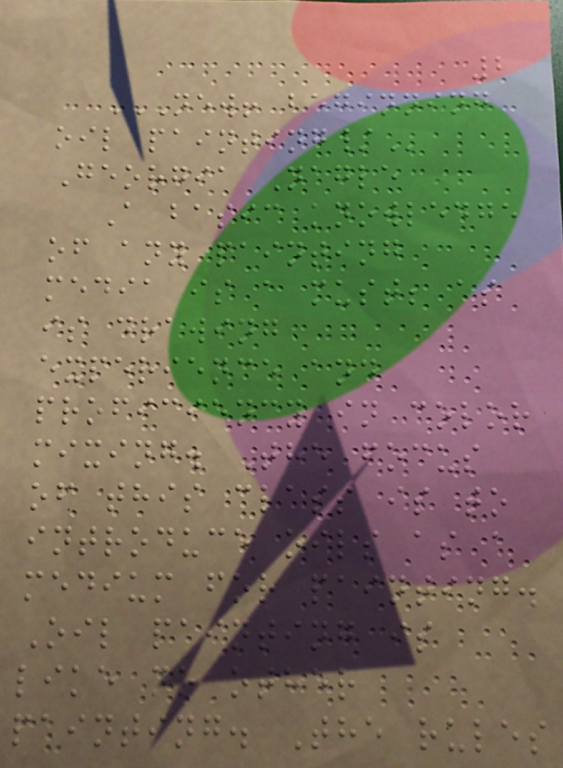2
NEW! BEGINNING
OIL PAINTING/
Georgia Nagle
A basic knowledge
of any painting
media is a must; as
is drawing
experience and
proficiency in color
mixing. The focus
of this class is to
introduce oils as a
medium for painting.
Oil painting is
like no other
painting. The rules
